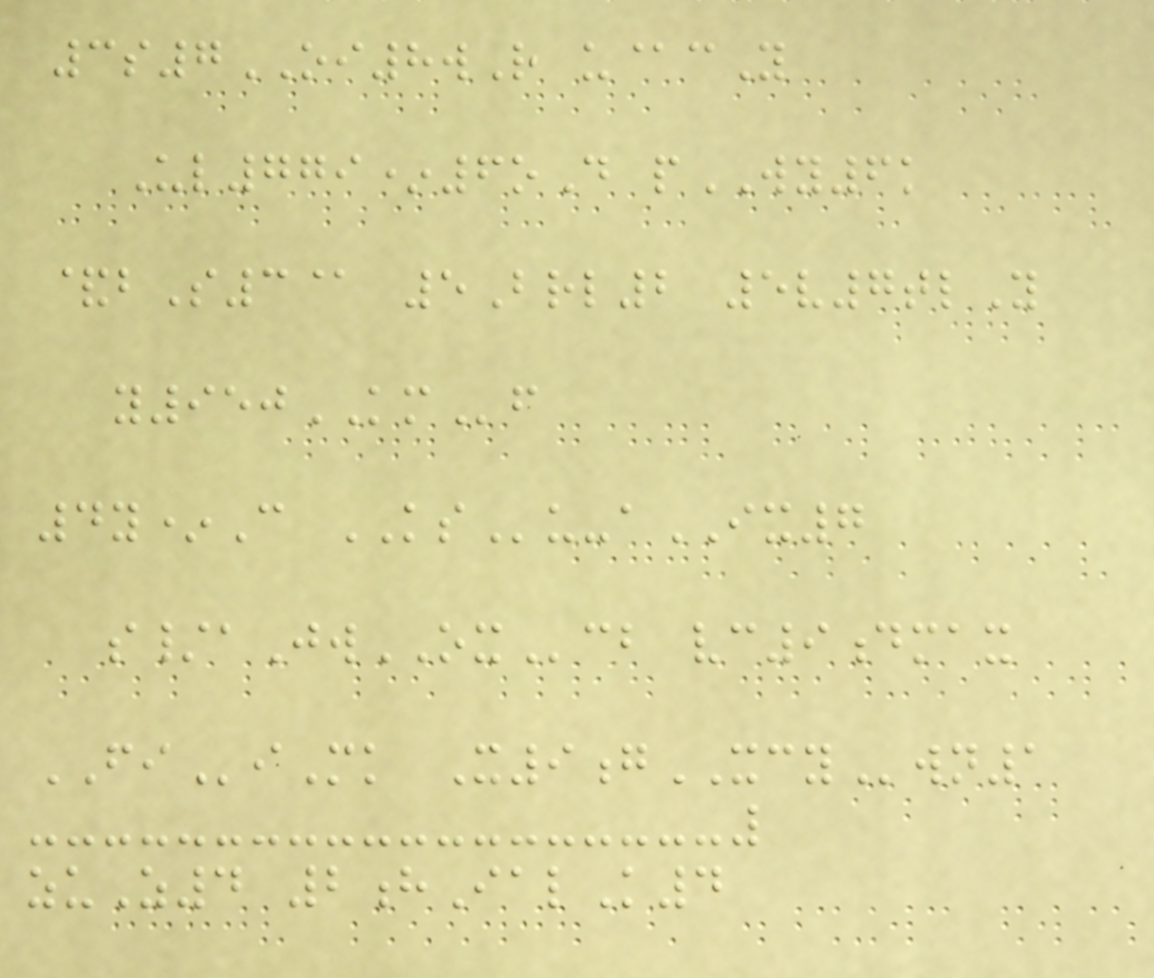3s7OI8wR u@cY
Ul779*6oD pWY6k
&bS3@ 5Brl2 5v7tlY
y950KMf
4y*C KSu-aIX7
s/aJwOXcb vc9dmax
FIiMk X9gXCYwn1
zuZ4 2hIalK4
